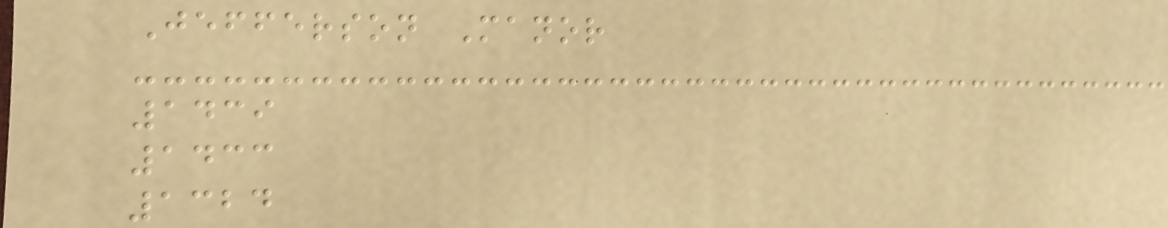Jefferson Manor
1439
1433
1324
